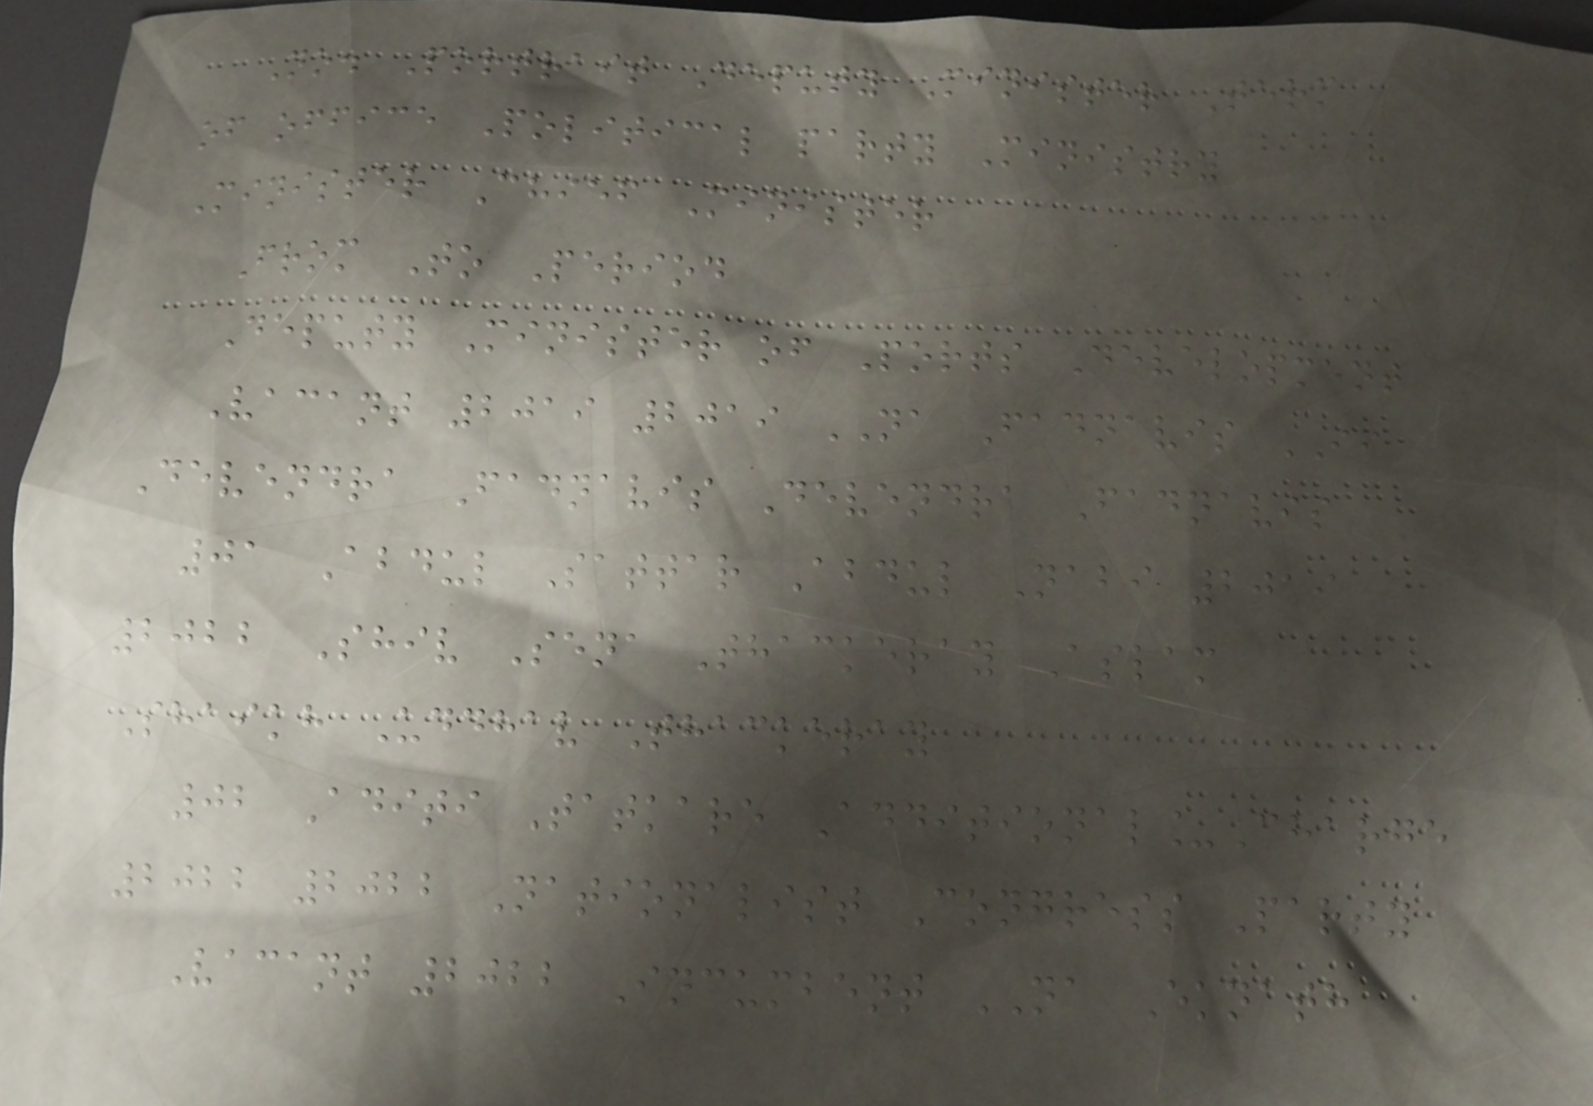No. Portrait Deputy Minister Term
of office Political party Ministry
Minister Chief Minister
From To Period
Deputy Minister of Ports Development
Vacant 2019 2019 NA Fadnavis II
Devendra Fadnavis Devendra Fadnavis
01 Abdul Sattar Abdul Nabi 2019
2022 Shiv Sena Thackeray Aslam
Shaikh Uddhav Thackeray
02 Aditi Tatkare Additional_Charge
2022 2022 Nationalist Congress Party
Vacant 2022 Incumbent NA Eknath
